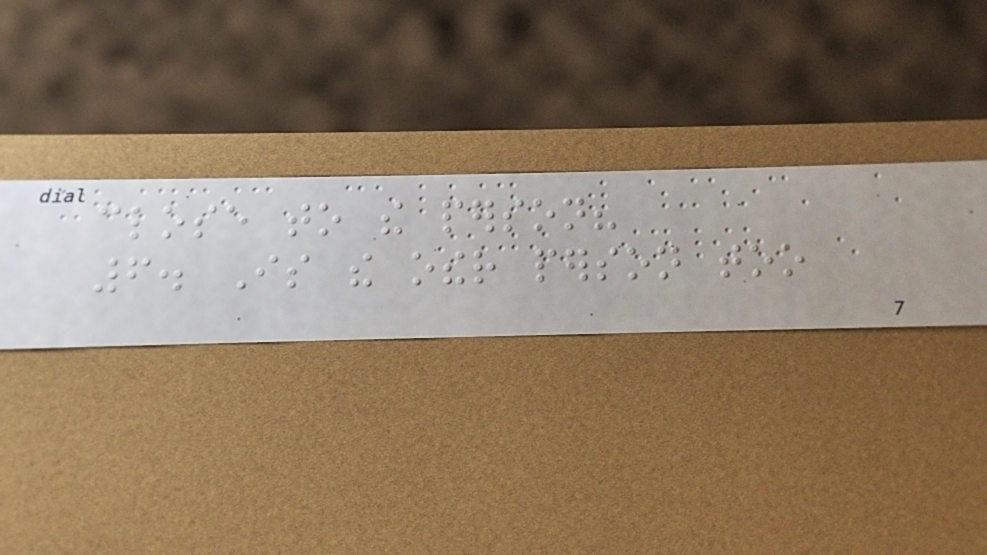close to the person?
6. Is the other person too
